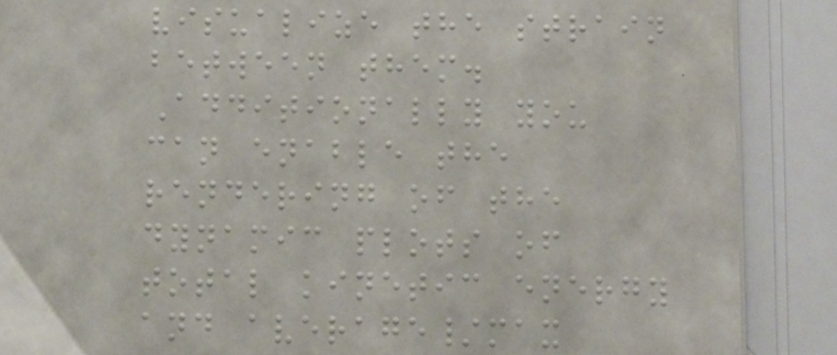visualize the strain
between them.
Additionally you
can enable the
rendering of the
dynamic plots of
total kinetic energy
and average/max
